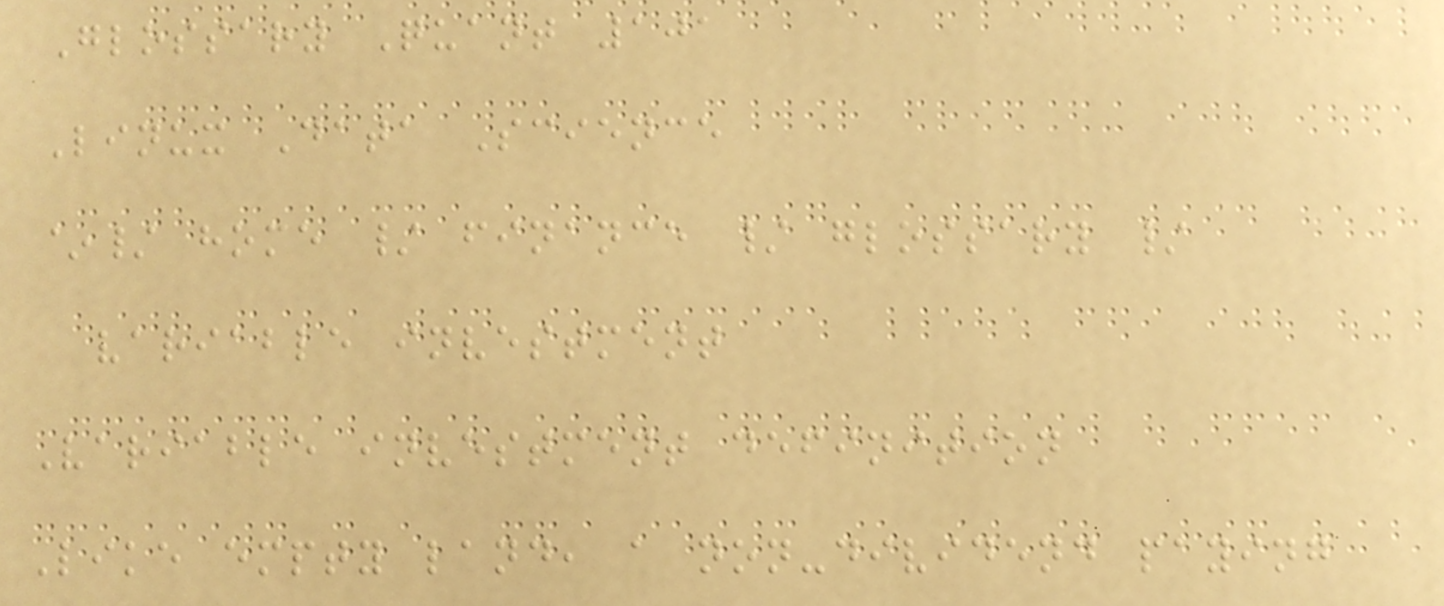Glossary Quant 101
Linux Data Science
~/ home / finance / glossary /
variable investment
Variable investment definition
Like empty land, a non-dividend paying
